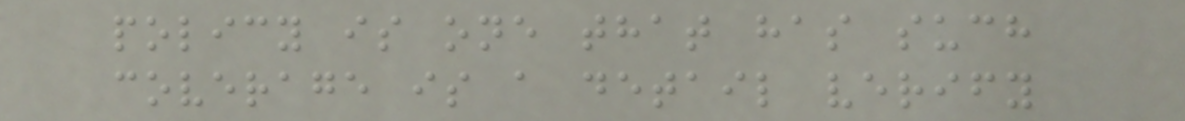policy is one that has such
coverage is a detail verify
